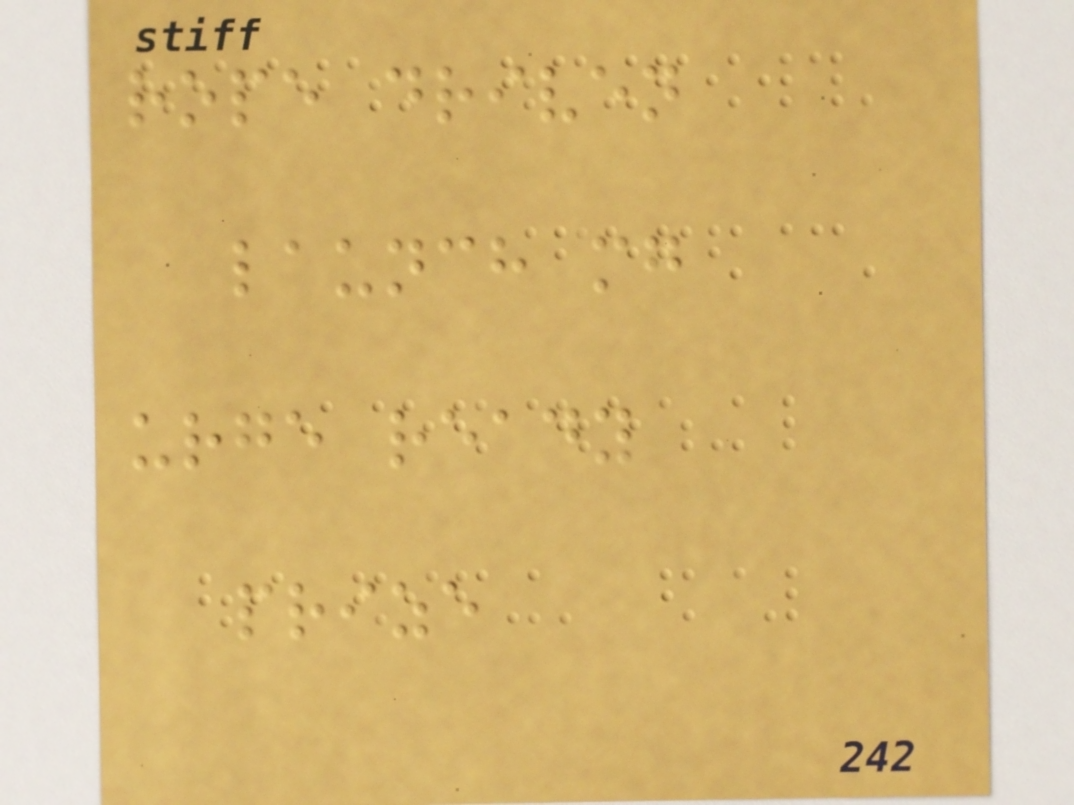rope driven
launch mg
urge ready
prize
